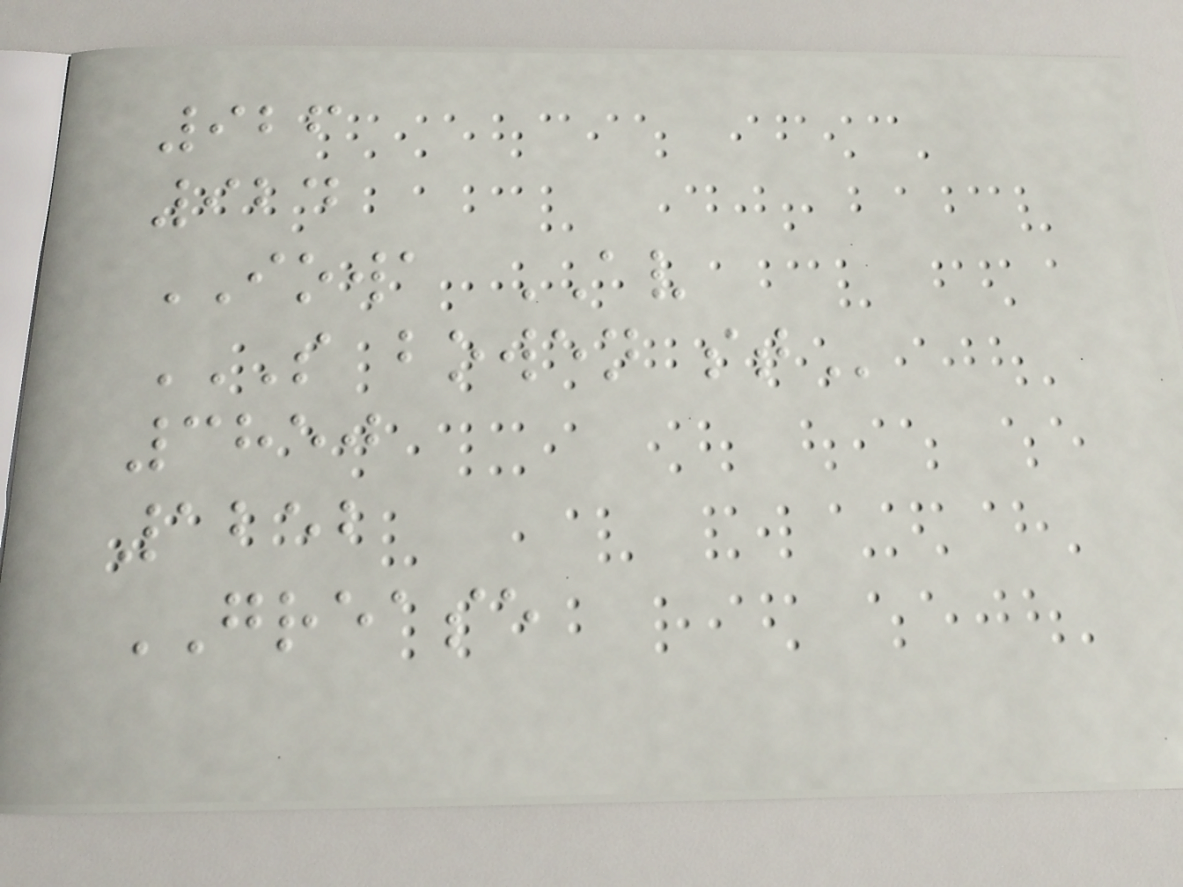926
924
IOWA AV
S BOWEN ST
3850
1252
GREASE
